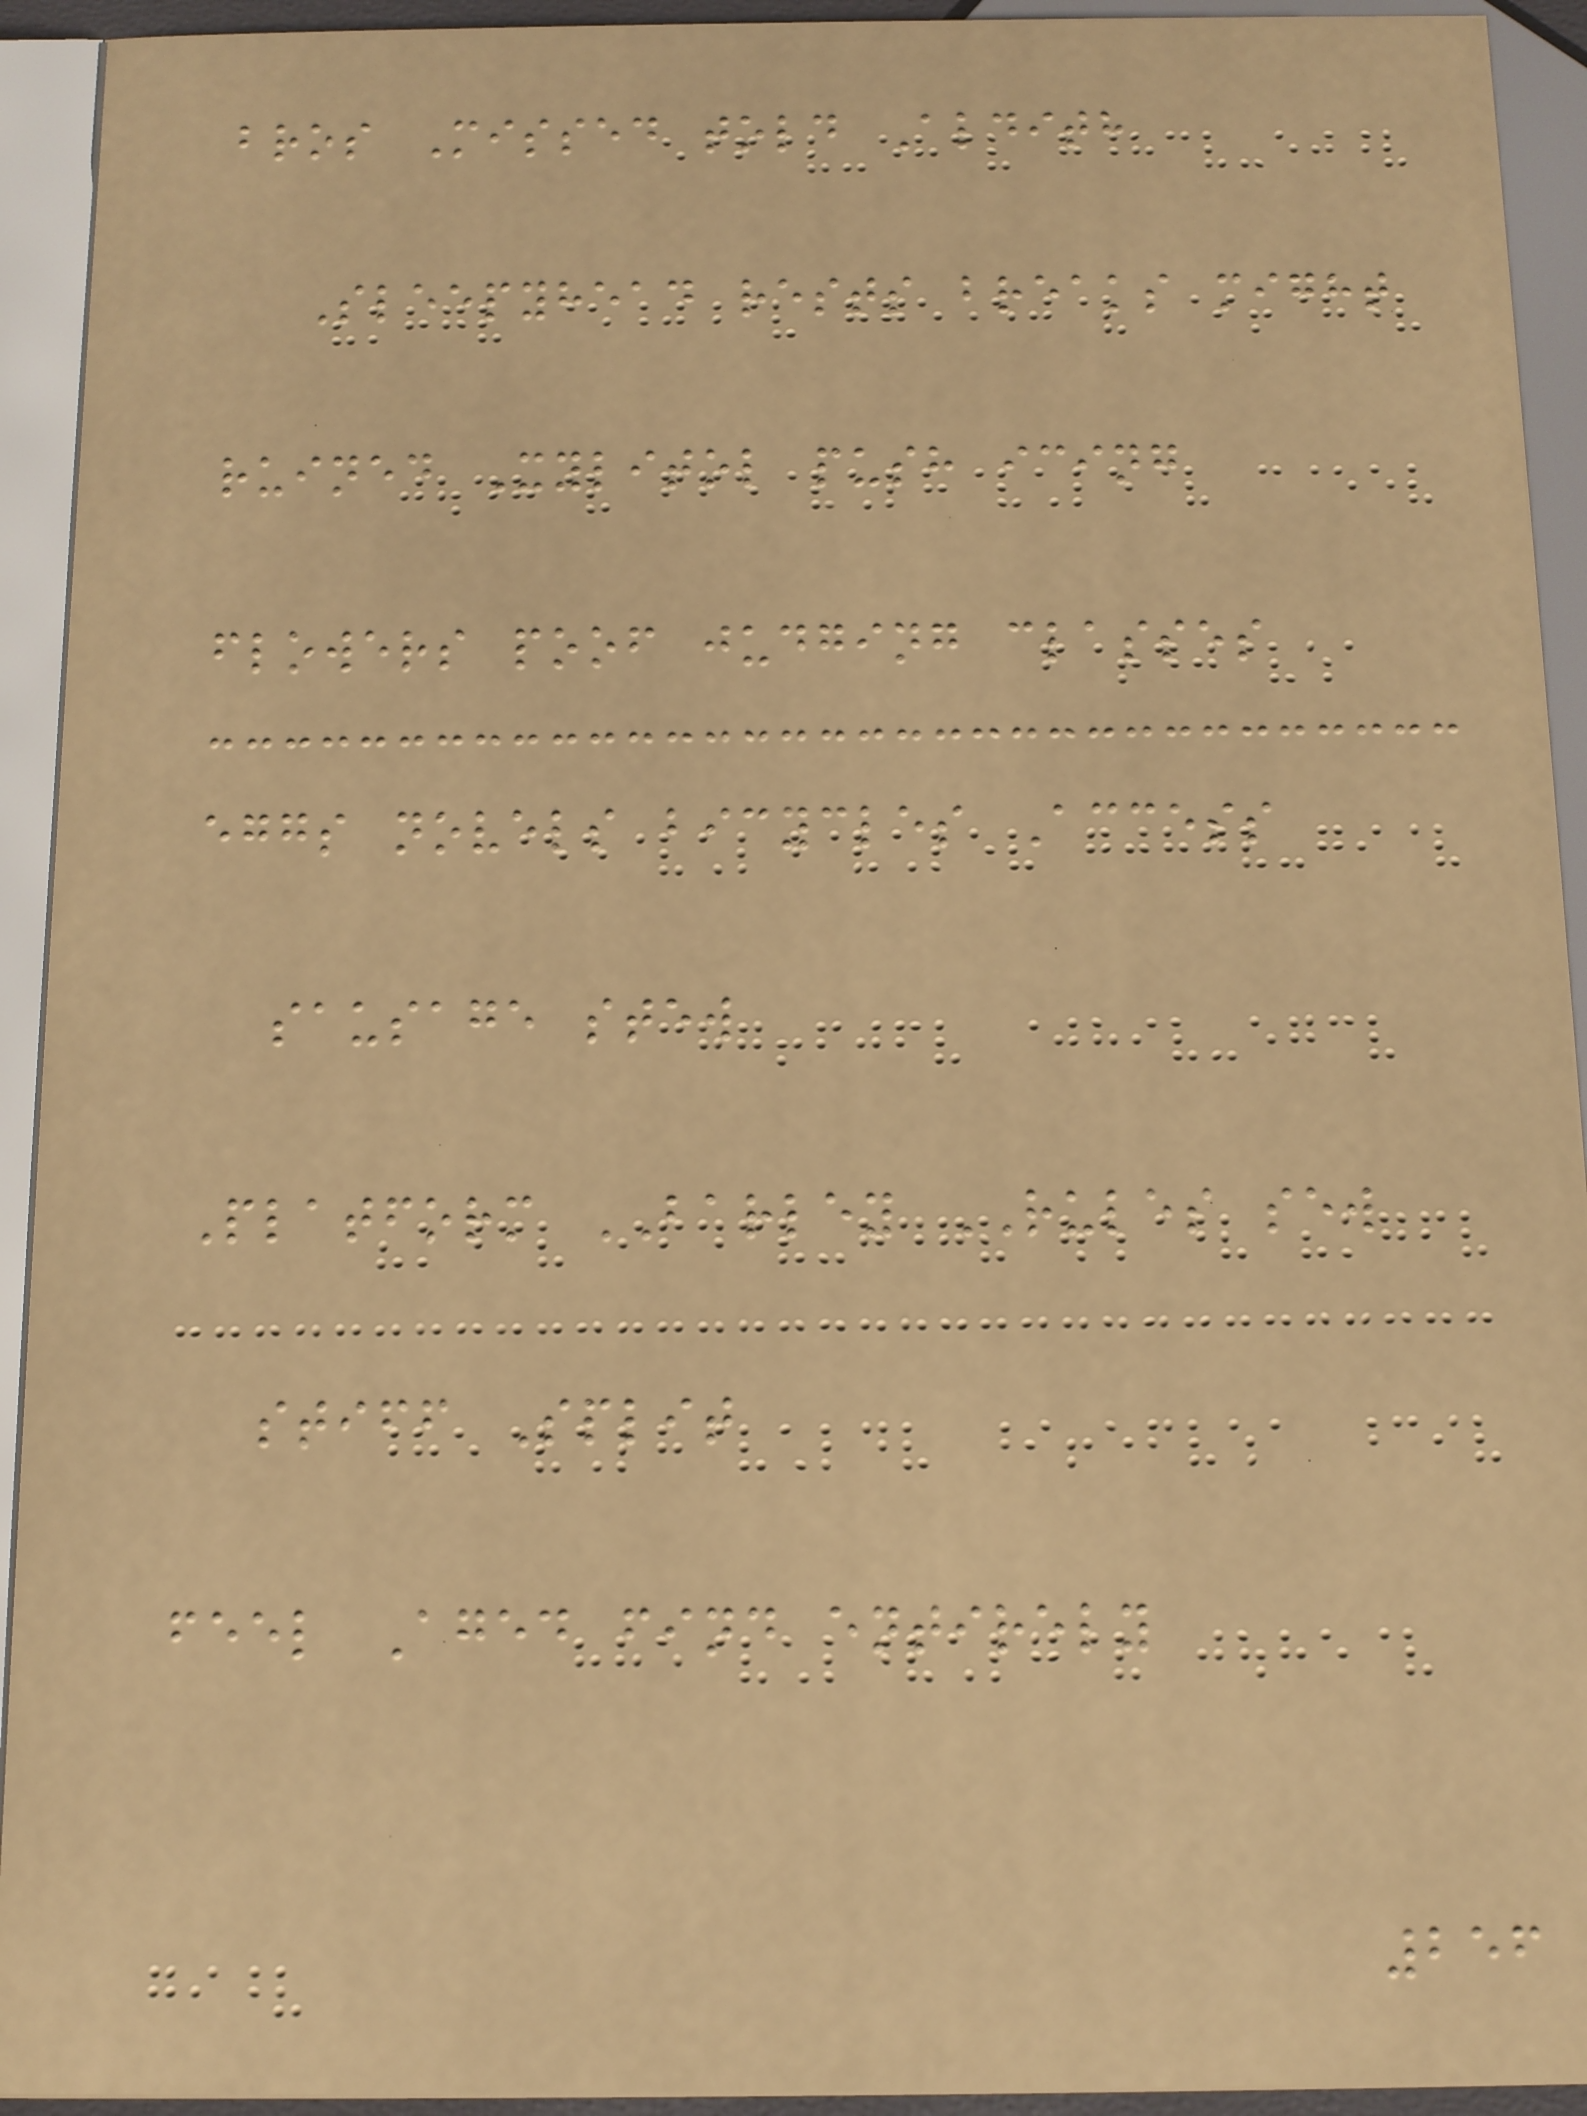bros Missed told Aldith
Sleepyhead rests breaks might
ruined Xylitol push icing
flowers poof judging classes
eggs novels bicycles Access
sausage stew
Platform BARLEY RULES sew
stiff Split
feel Aged find entirely
256
